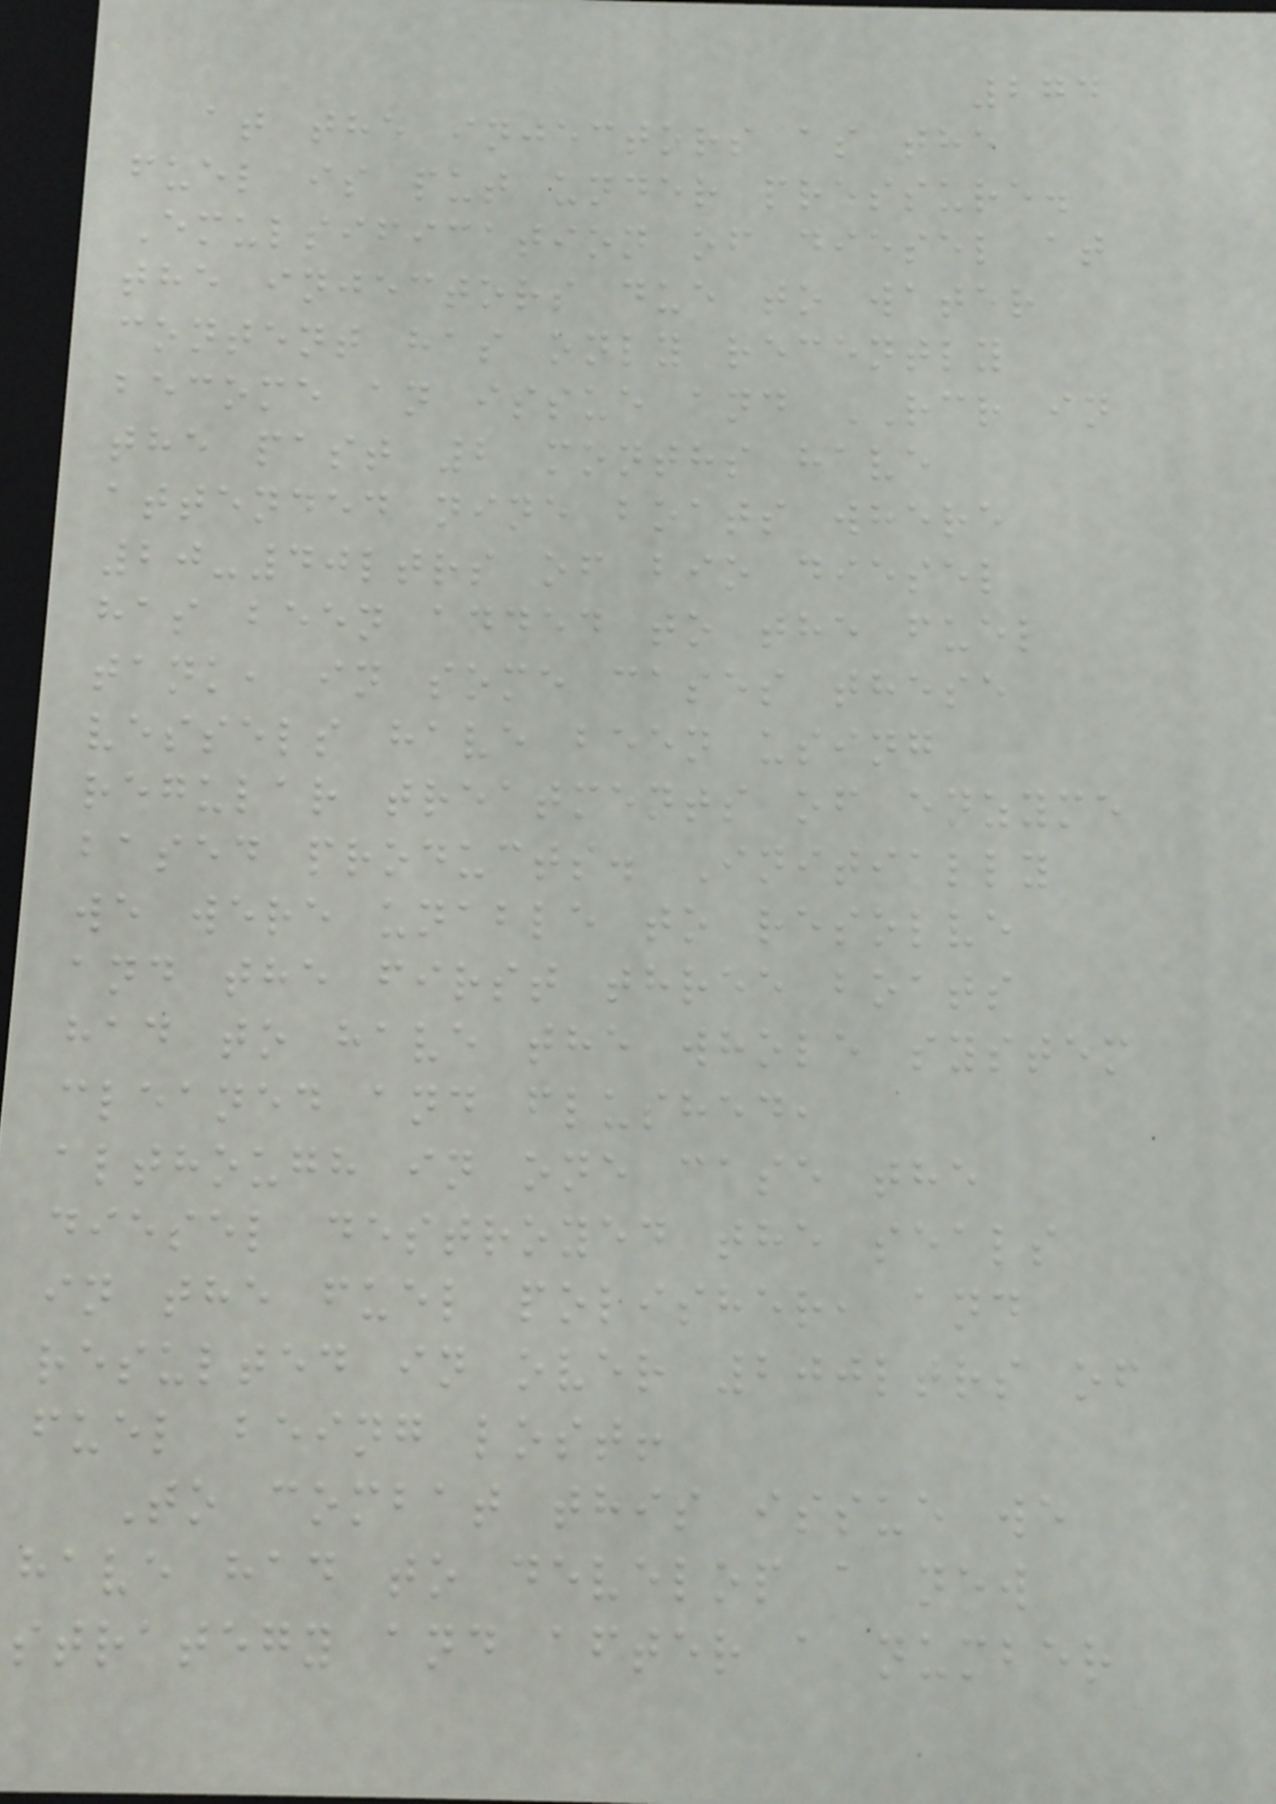274
at the injectors as the
fuel is put under pressure.
Emulsification of diesel at
the injectors due to water
content has only recently
become an issue and RCR in
the past 2 months have
attended nine boats where
20-40ltrs of bio diesel
has been added to the fuel
tank, in some cases these
vessels have been using
regular treatments of enzyme
based products. Initially
we were unable to resolve
and the first three boats
had to have the whole system
cleaned and flushed,
although in one case the
diesel destroyed the seals
in the fuel polisher, and
resulted in over 200ltrs of
fuel being lost!
To combat this issue we
have had to develop a new
strategy and after a number
